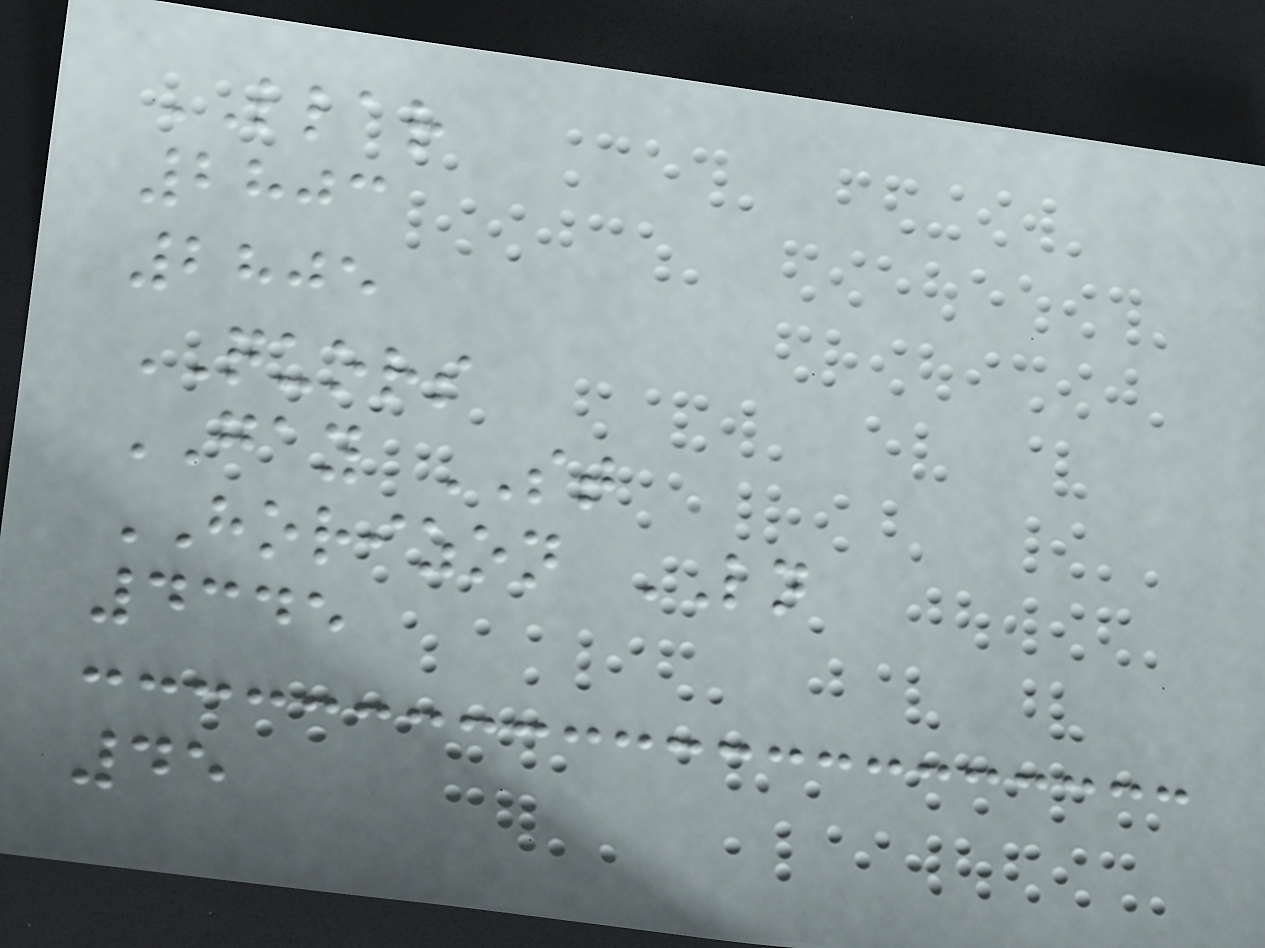LLAR
2803
2805
QUORS
GAY ST
HORIZON LN
4345
45
